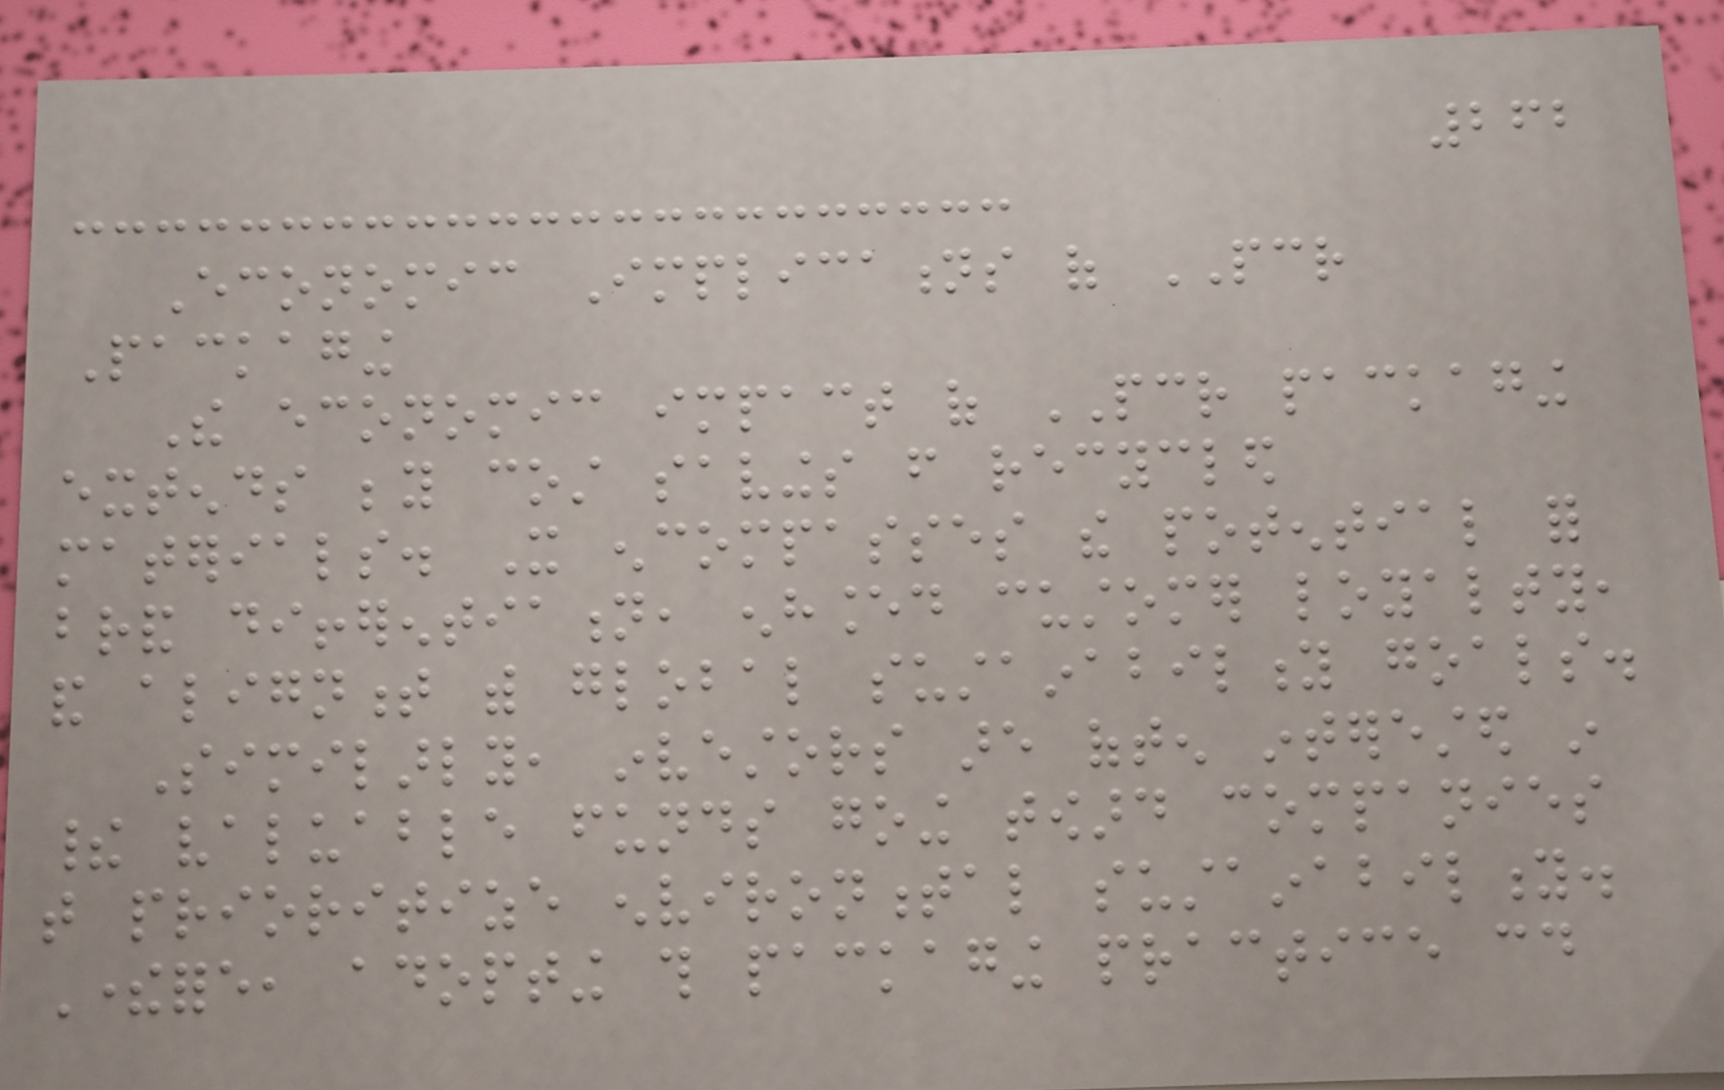262
Economic Implications of PCR
Packaging
The economic impact of PCR packaging
extends beyond cost savings from recycled
materials. It encompasses the potential for
brand differentiation, enhanced customer loyalty,
and alignment with global sustainability goals.
Similarly, investors are often interested in
their valuable funds going toward companies
that prioritize environmental sustainability.
Therefore, adopting this packaging practice could
